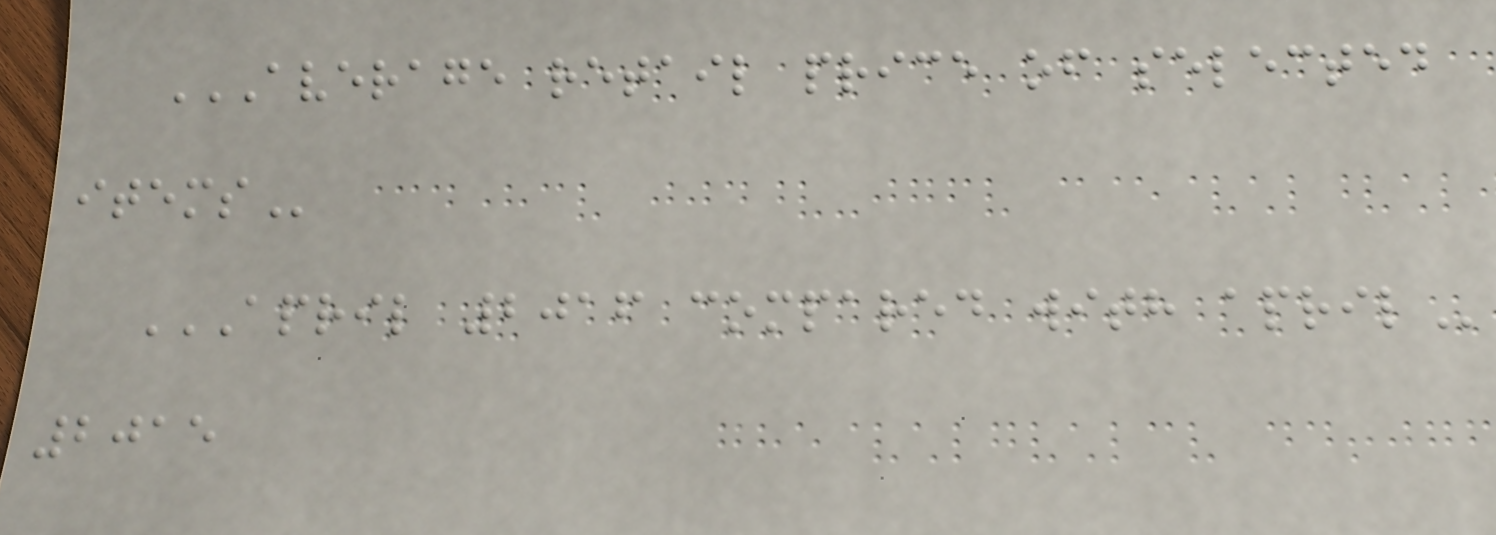AVERAGE RETAIL PRICE OF SELECTED
ITEMS
APRIL 2016 COMPARED WITH APRIL
2015
